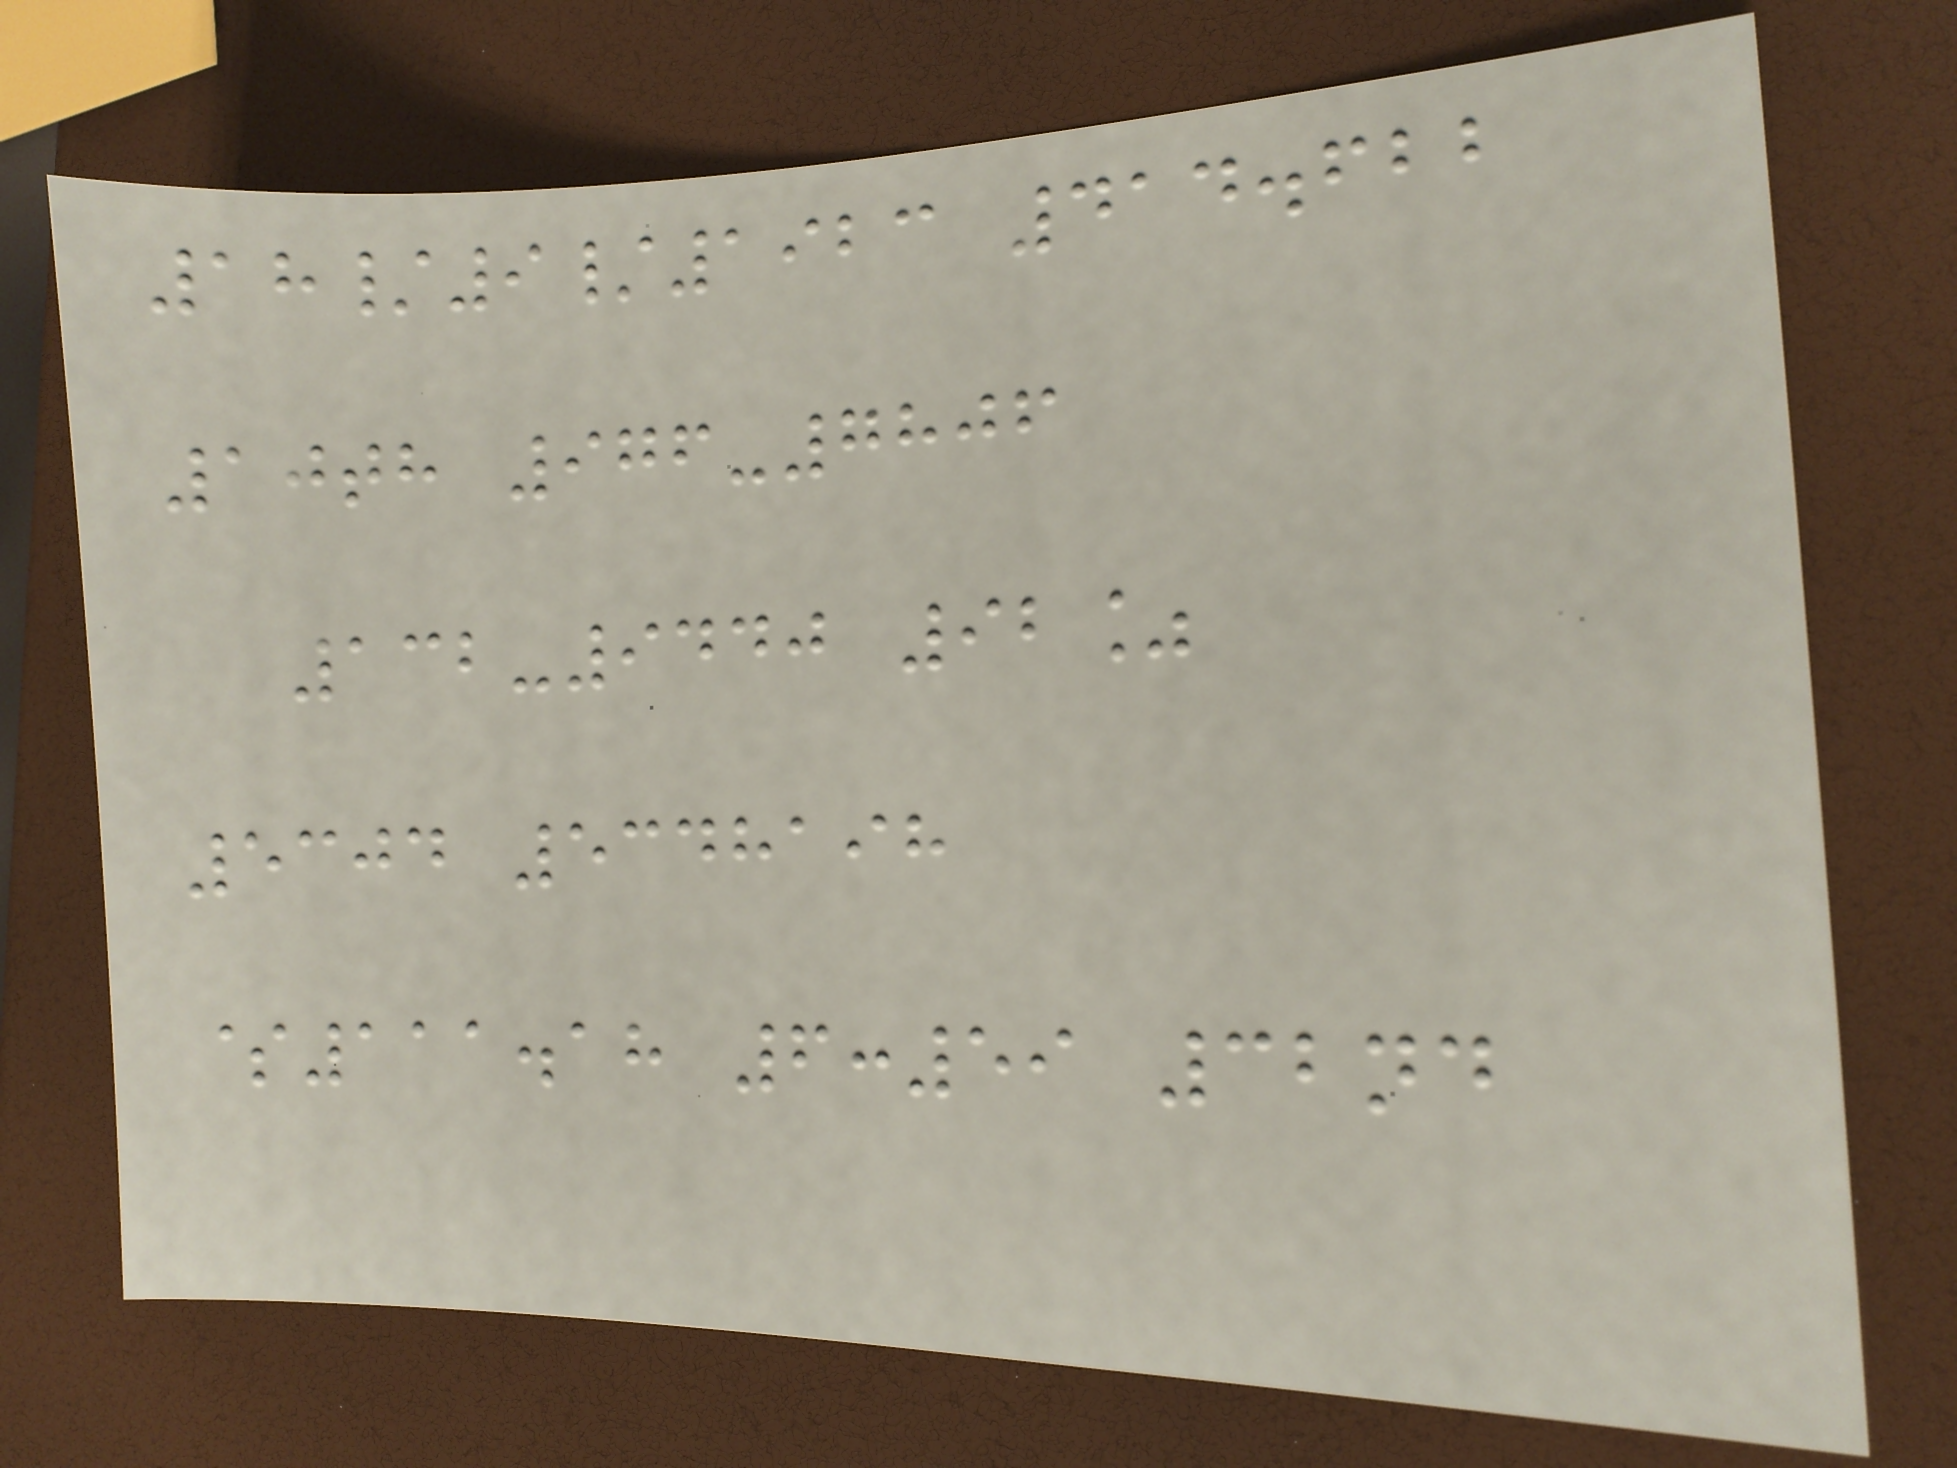18/9/1923 414.622
10th 976-7806
132-9440 92%
5304 5348198
$111.18 6:59 32nd
